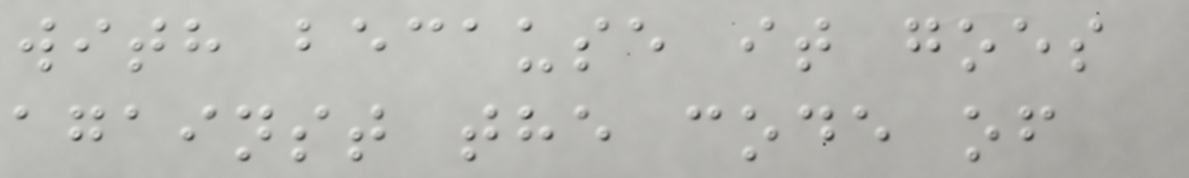with because it goes
against the code of
